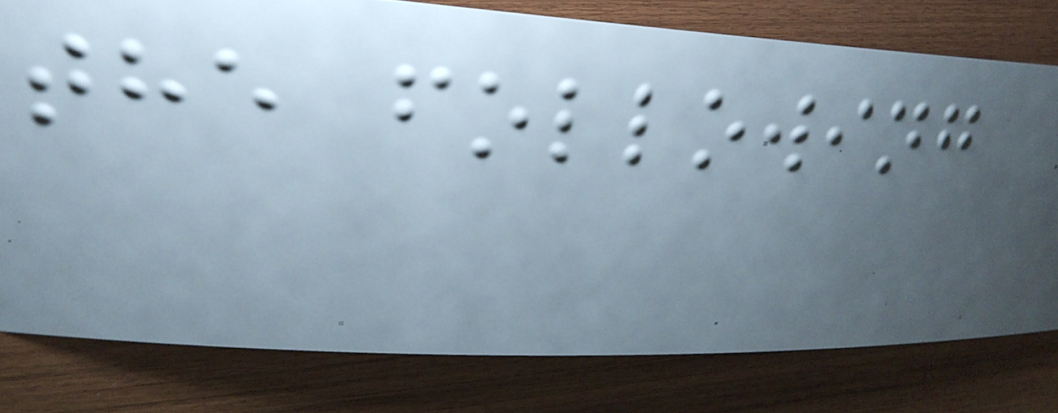the following
